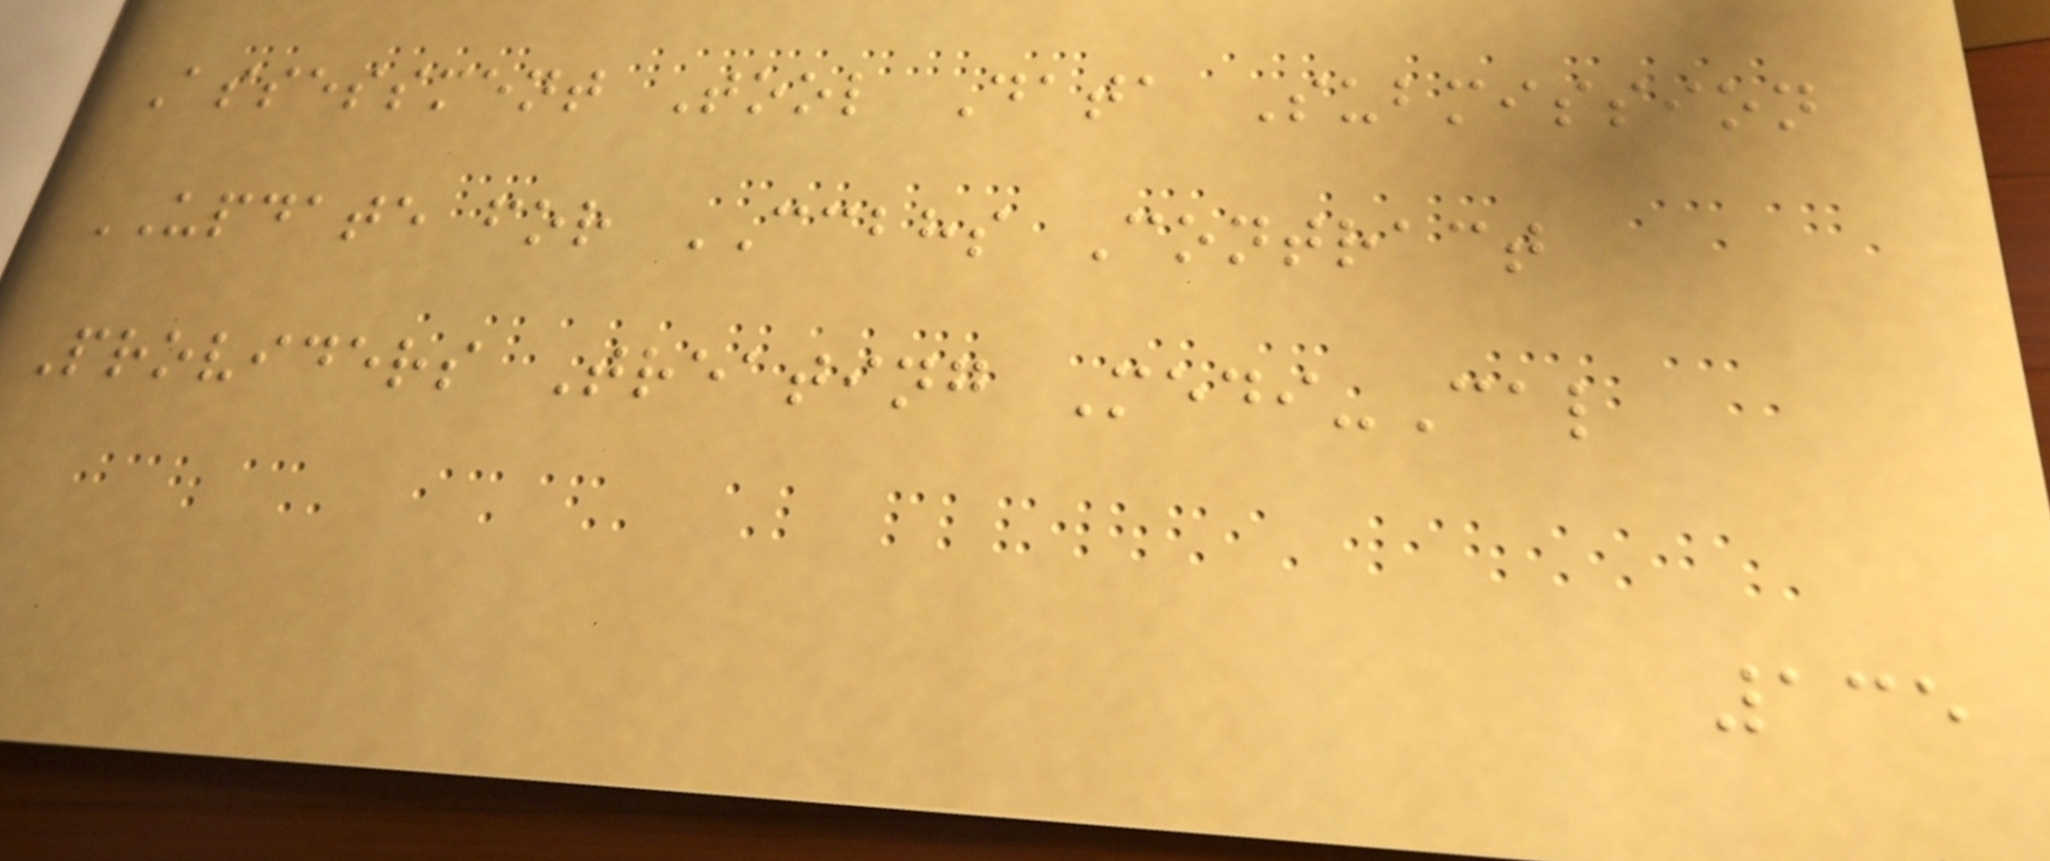Assessment Tool Data Submission
UPDATE for CCBHS Contract
Providers Treating Medi-Cal
135
